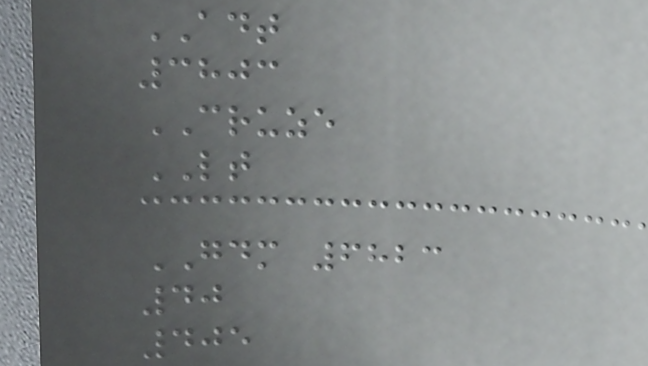ADT
3803
CRUZE
LT
GDM 6823
40
405
